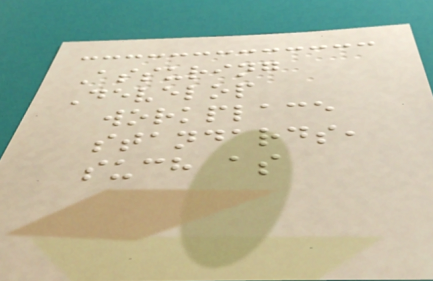Assuring
Develop
workplace
standards,
such as
